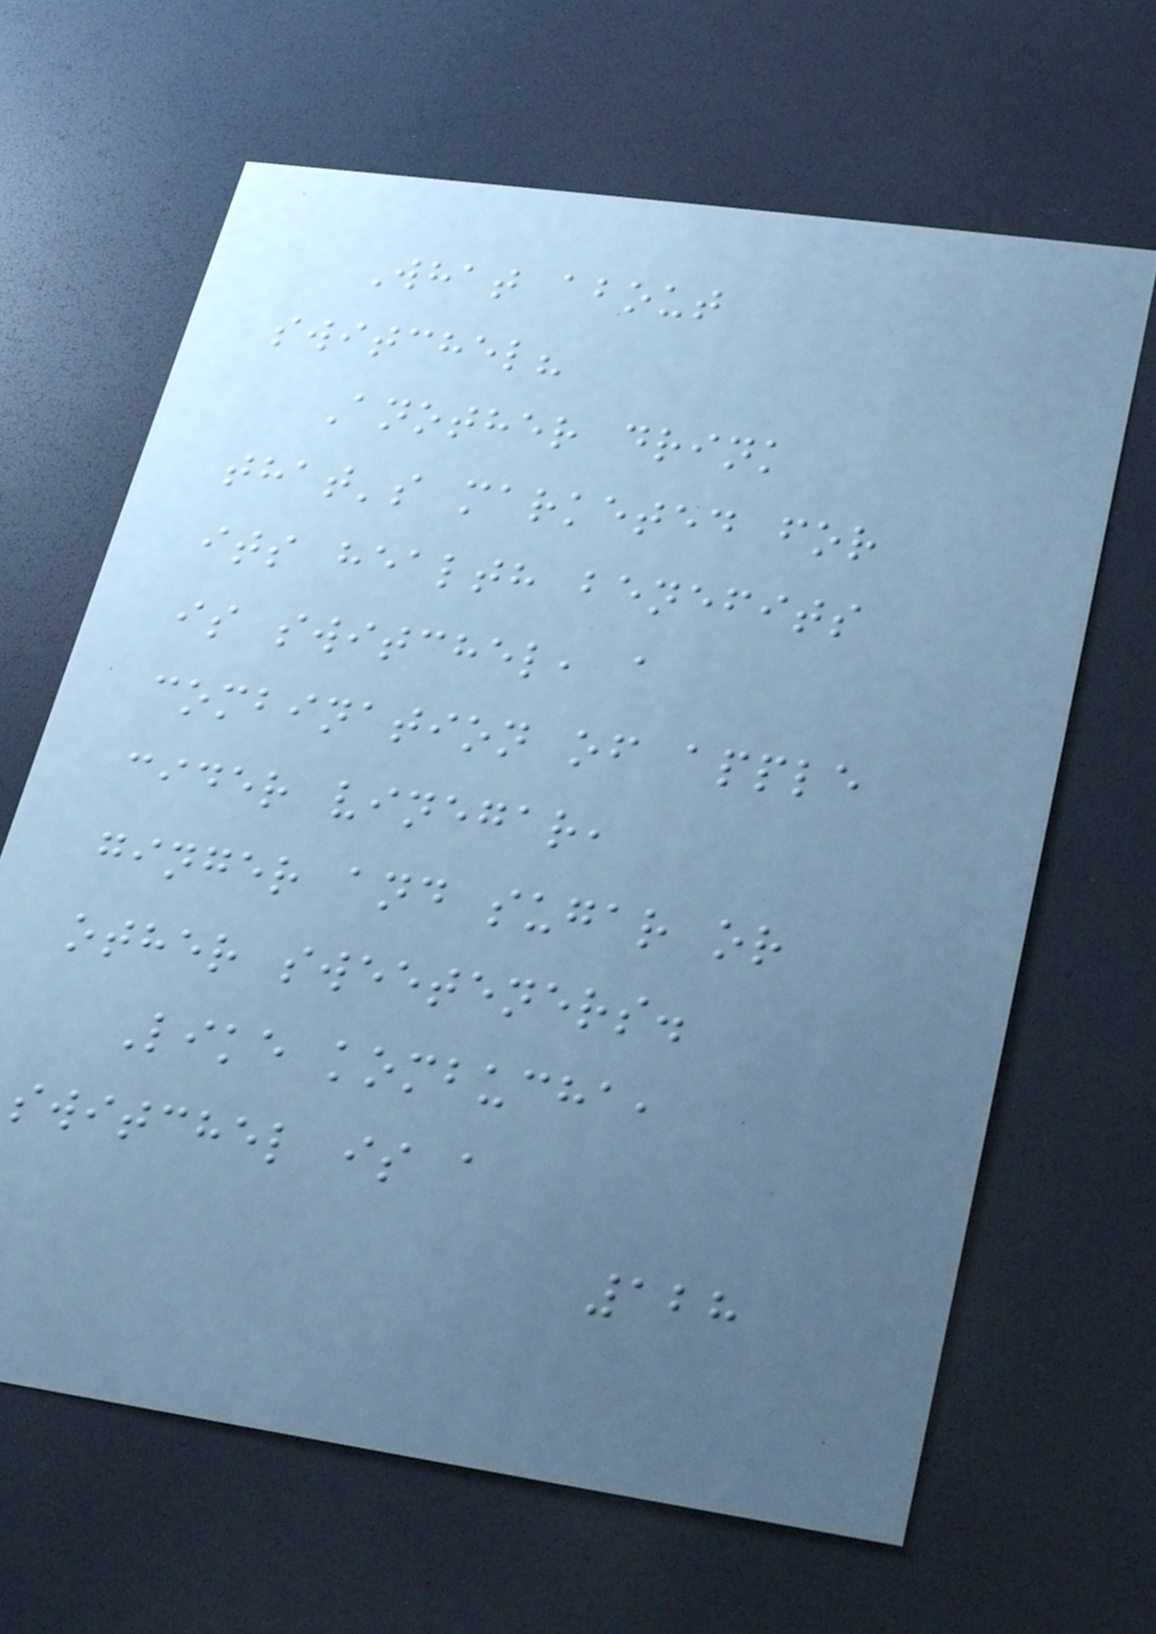What about
switchel?
Another drink
that's marketed for
its health benefits
is switchel, a
combination of apple
cider vinegar,
ginger and sugar or
other sweeteners.
Like kombucha,
switchel is a
128
